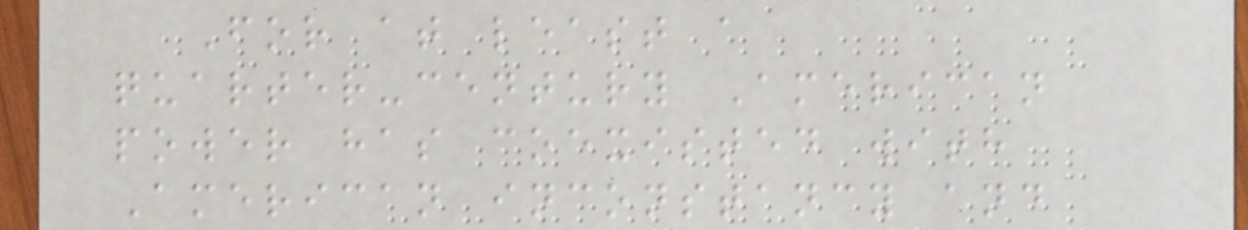For at least a
quarter-century American
power has coexisted with
American inconstancy and
